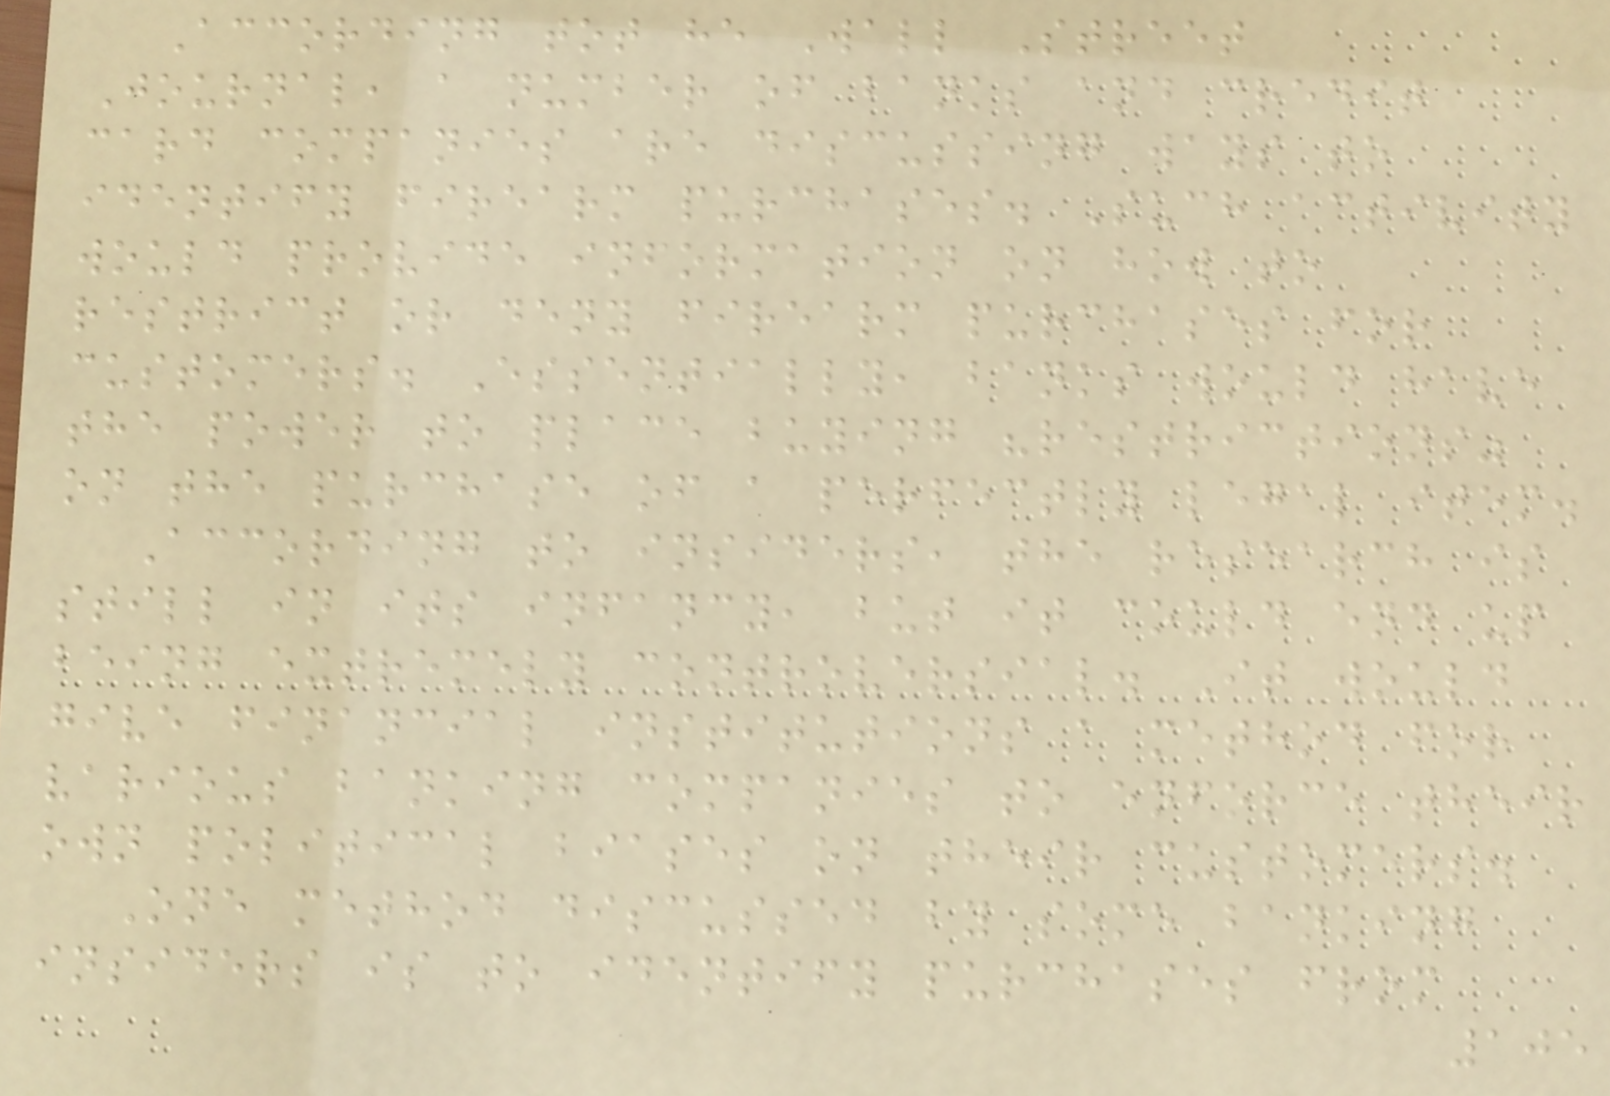According tot he Wall Street
Journal, a number of banks and credit
card companies are discussing ways to
identify firearm purchases. Such activity
would provide information on how to
restrict or deny firearm purchases for
customers. Essentially, banks would have
the power to place buying "restrictions"
on the purchase of a perfectly legal item.
According to insiders, the research is
still in its infancy, but it could end up
being extremely controversial. It would
give financial institutions a method for
various banking companies to enforce their
own political biases on their customers.
One method discussed by some banking
insiders is to identify purchases from
105
